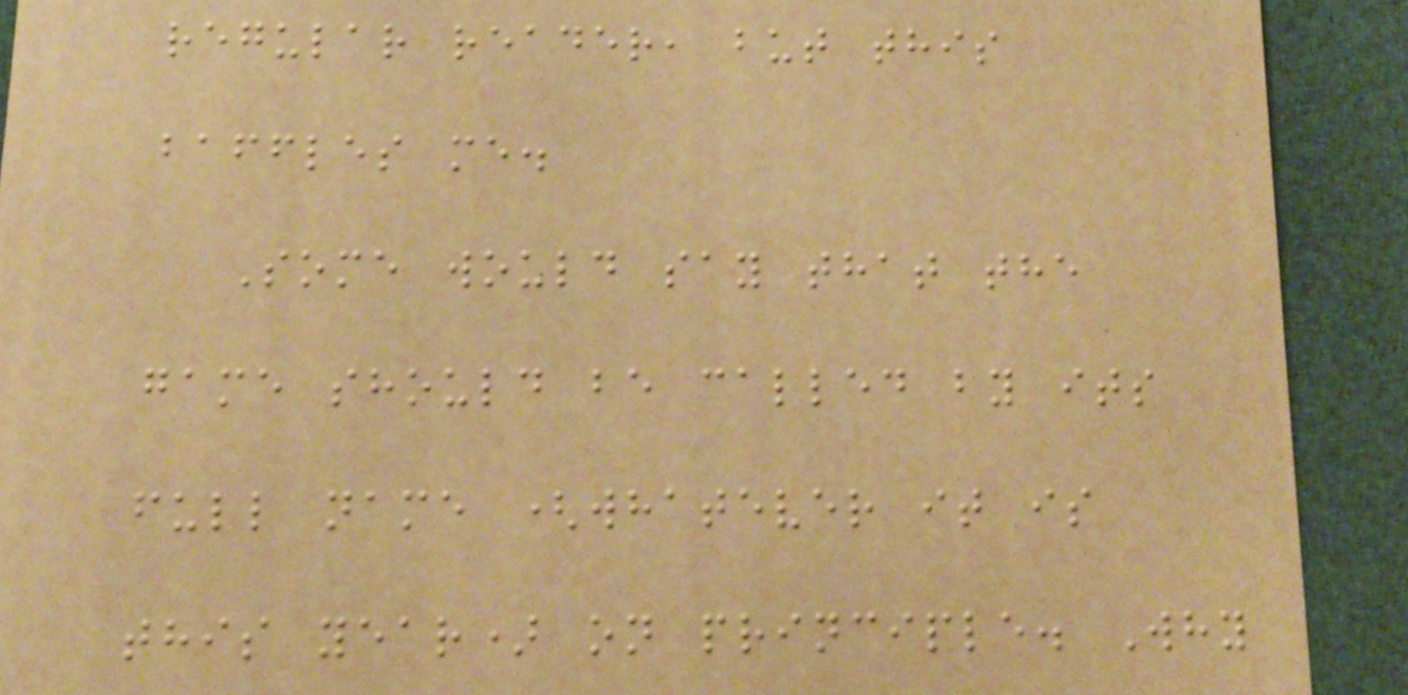regular reader, but this
baffles me.
Some would say that the
game should be called by its
full name (whatever it is
this year) on principle. Why
